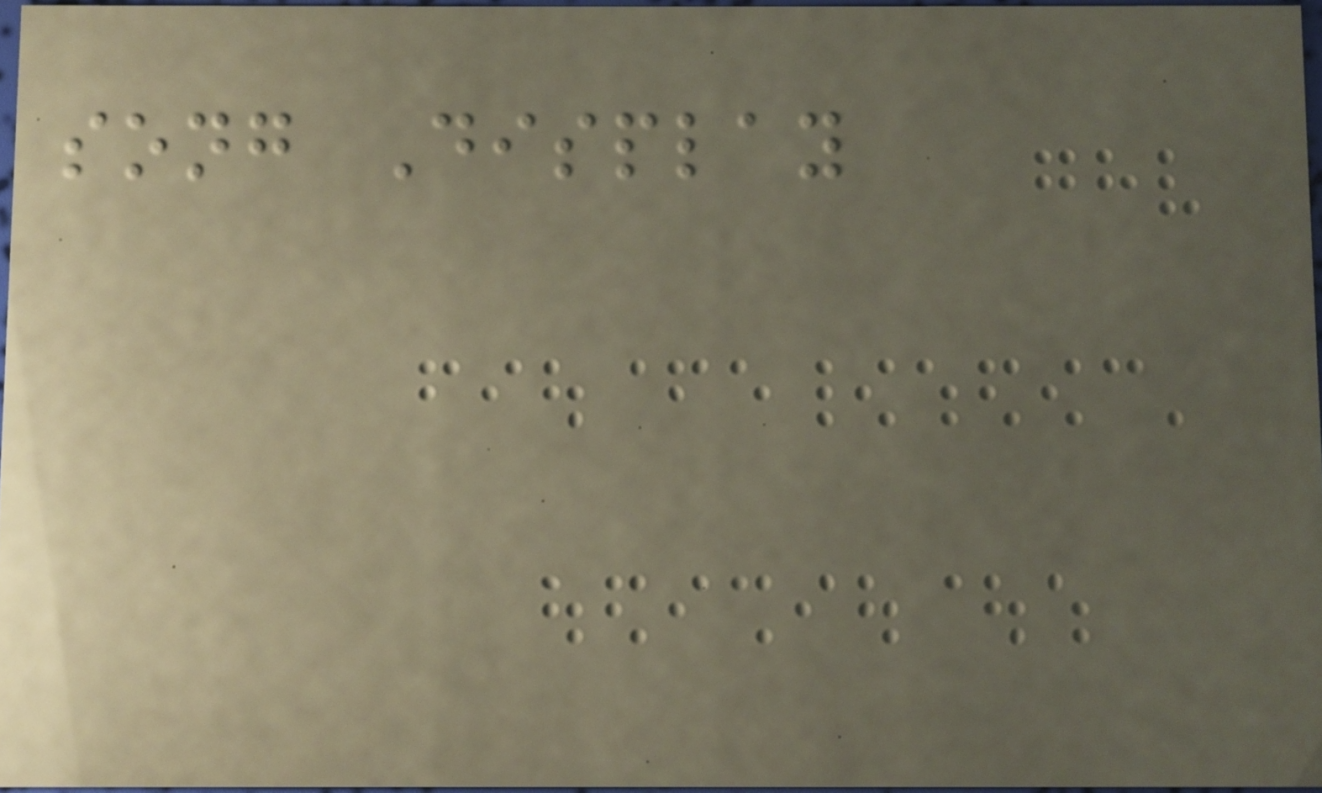song Display
